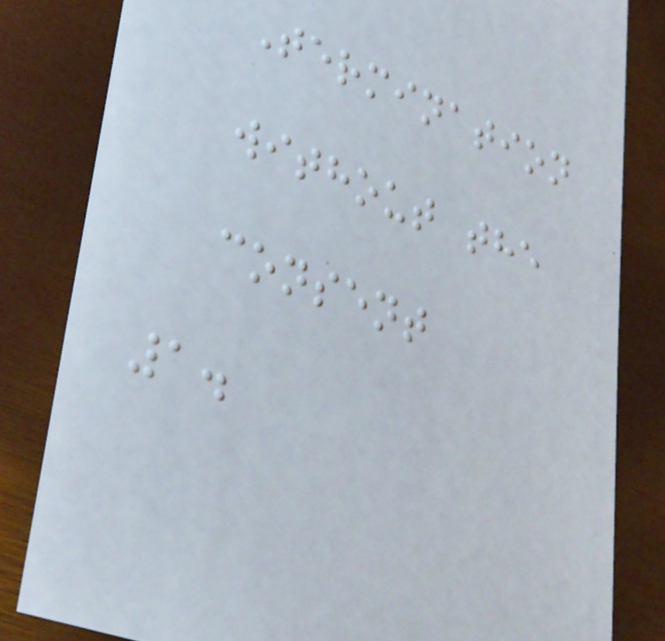Termination
without the
consent
1.
